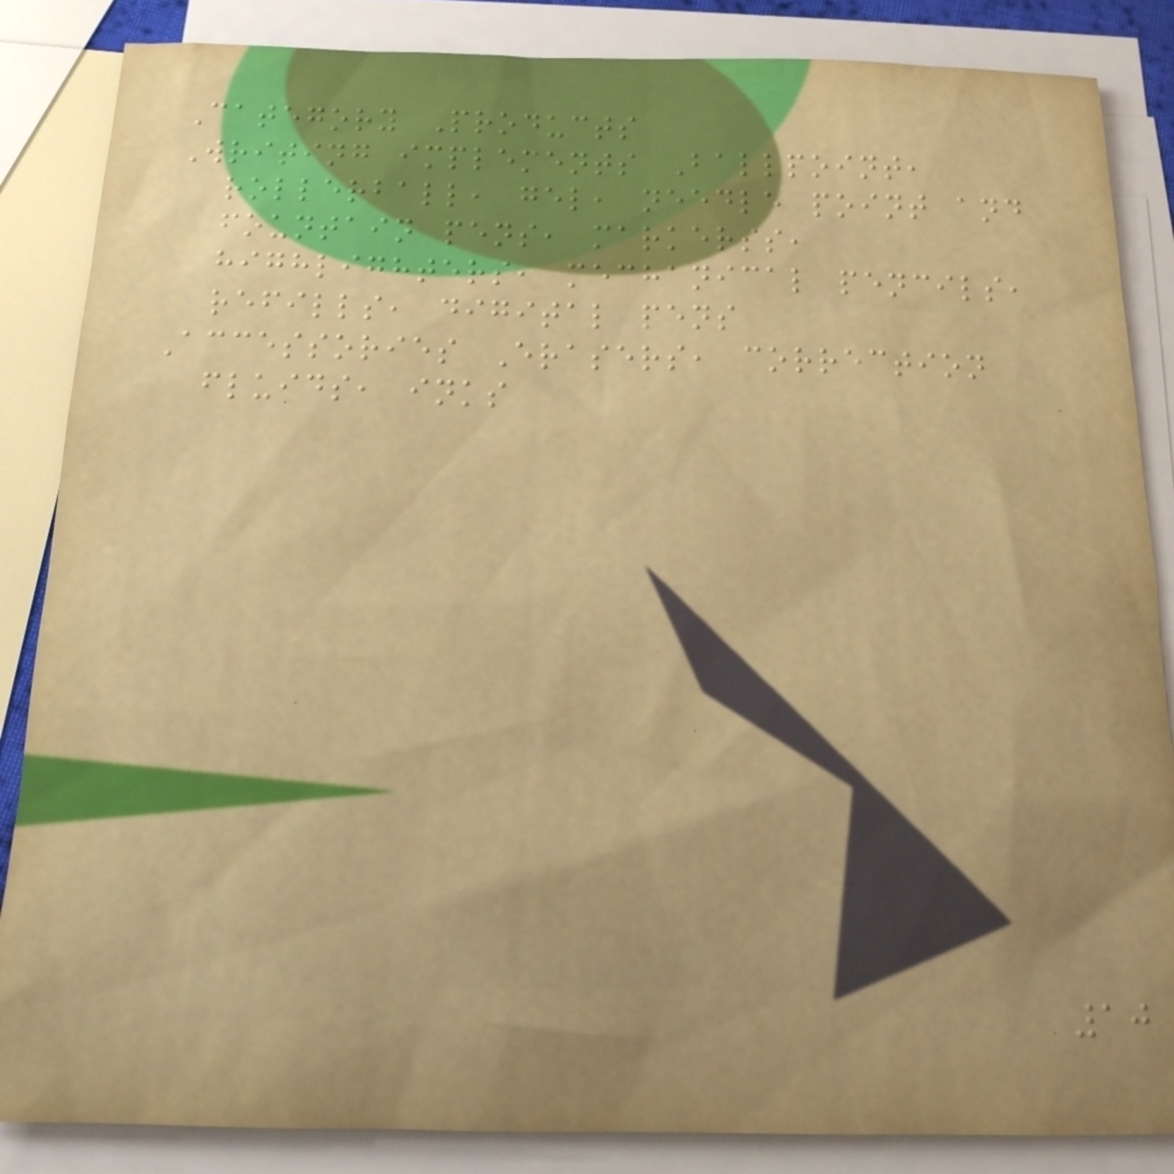Category Products
Writing implements Ballpoint,
rollerball, gel, needle point and
fountain pens, markerss,
highlighters, mechanical pencils,
refills, digital pens
Accessories Erasers, correction
fluids, inks
10
